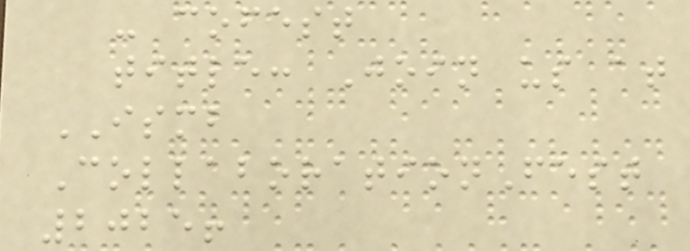- cofest
title: Join us at
ISMB
CollaborationFest
2025!
